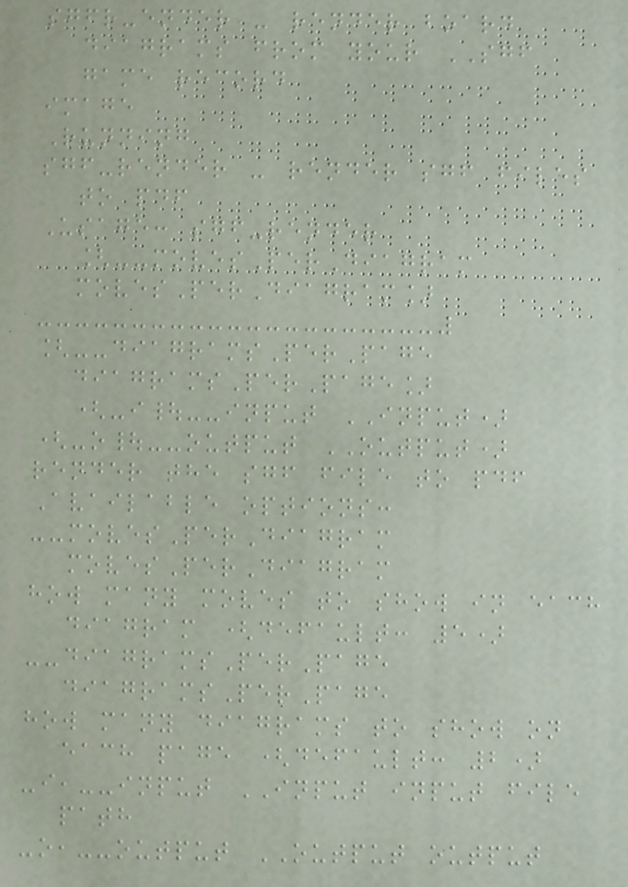sgfr-ender - render board
diagrams from your SGF
game record
image
Running
sgf-render - render sgf files
to pdf
Usage: sgf-render
[--movesPerDiagram
movesPerDiagram]
[--diagramsPerPage
diagramsPerPage]
(-i|--input INPUT)
(-o|--output OUTPUT)
render the sgf file to pdf
Available options:
--movesPerDiagram
movesPerDiagram
how many moves to show in each
diagram (default: 5)
--diagramsPerPage
diagramsPerPage
how many diagrams to show on
each page (default: 2)
-i,--input INPUT input file
path
-o,--output OUTPUT output
